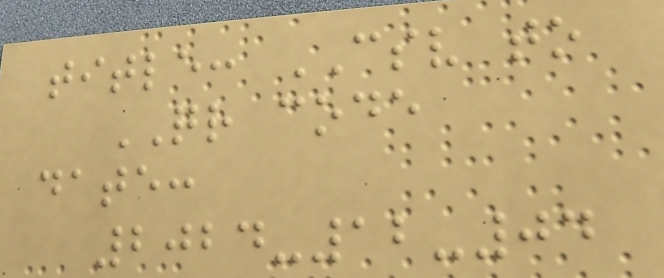title: CSV to
QR code
date:
2024-12-04
